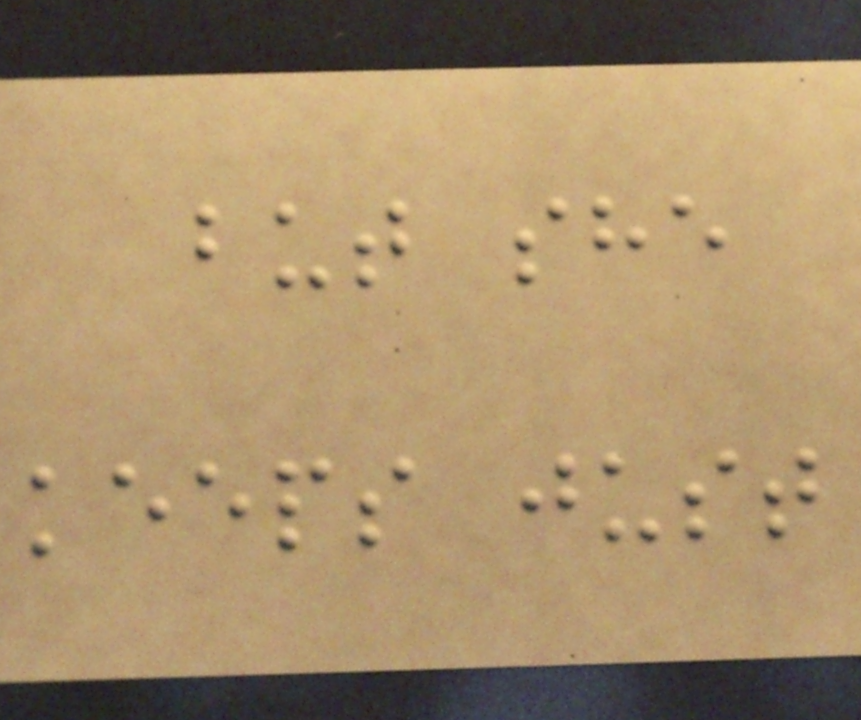but she
keeps just
